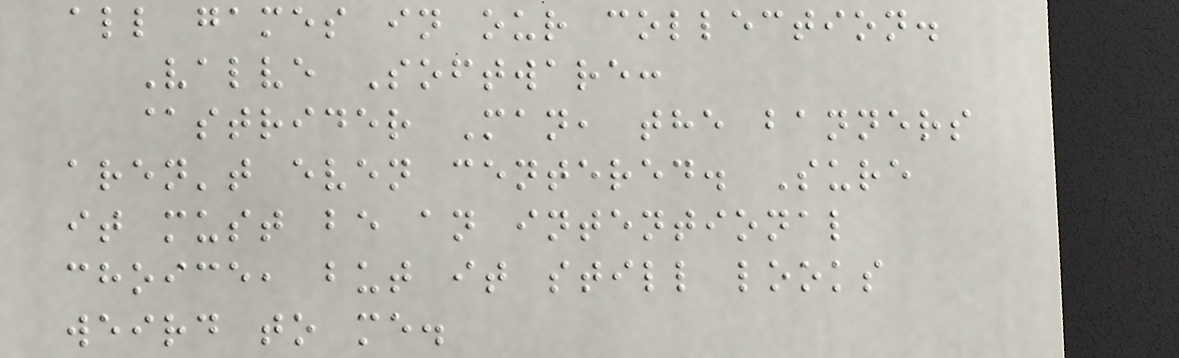all games in our collection.
Valve Software:
@strider Man, the banners
aren't even centered. Sure
it must be an intentional
choice, but it still looks
weird to me.
